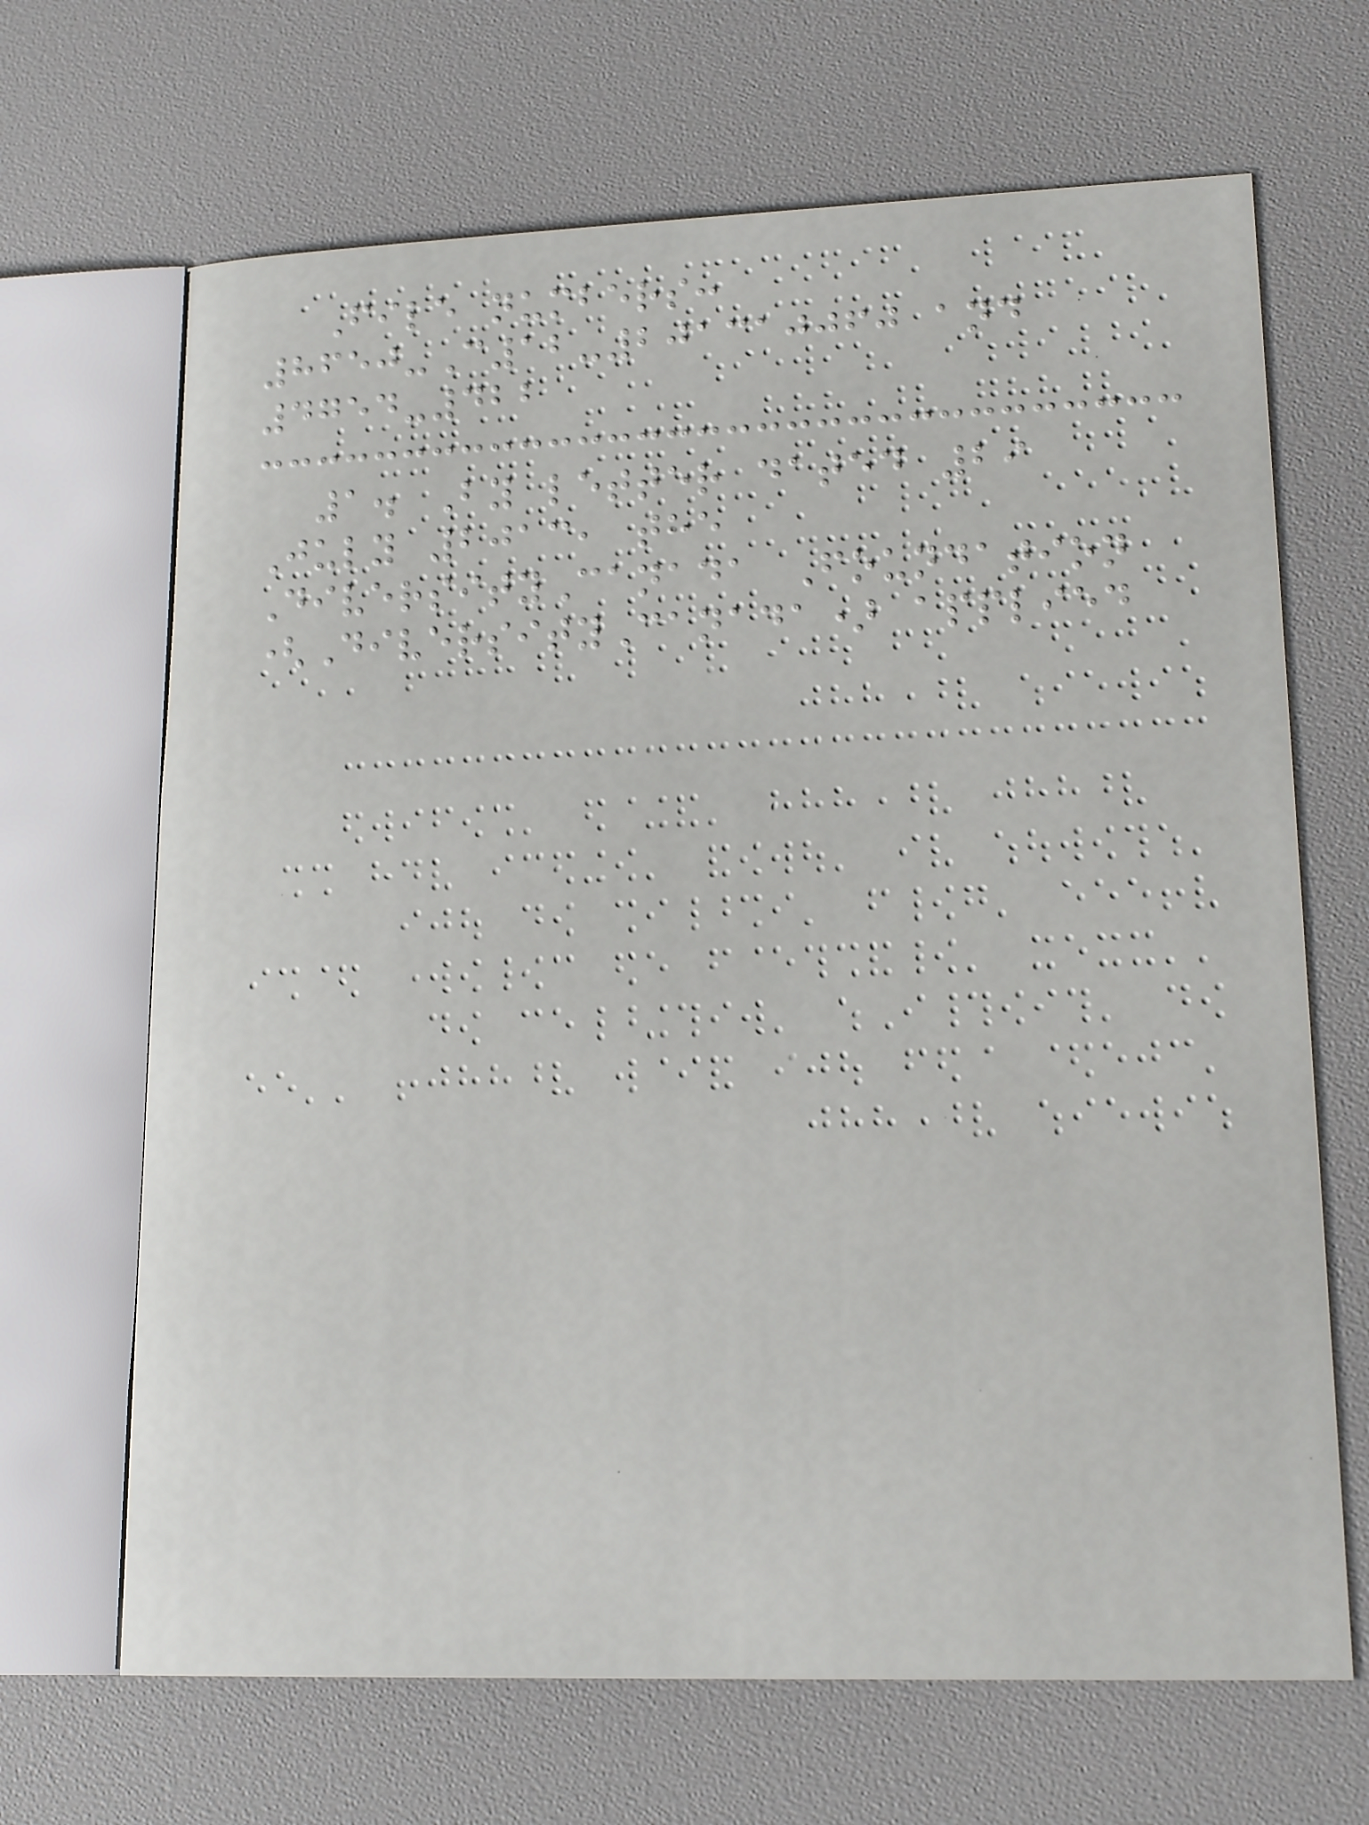File numbers:
8650-C12-201310060 and
4754-422
1. By letter dated 29
July 2013, the
DiversityCanada Foundation
(DiversityCanada) applied
